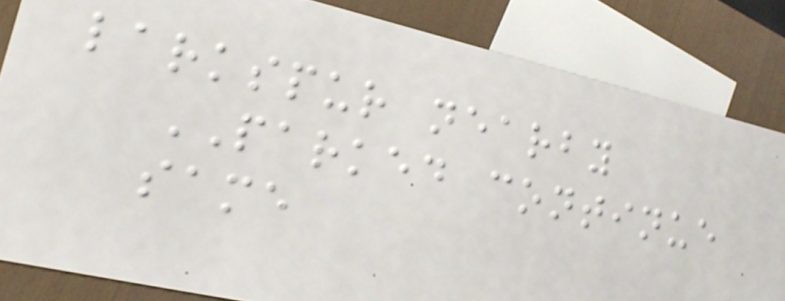larkspur nearby
PARKED continue
same
